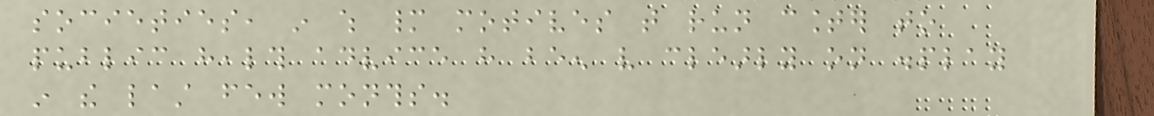societies, in which many motives that run counter to
public health advice have been very clearly on display
in the last few months.
